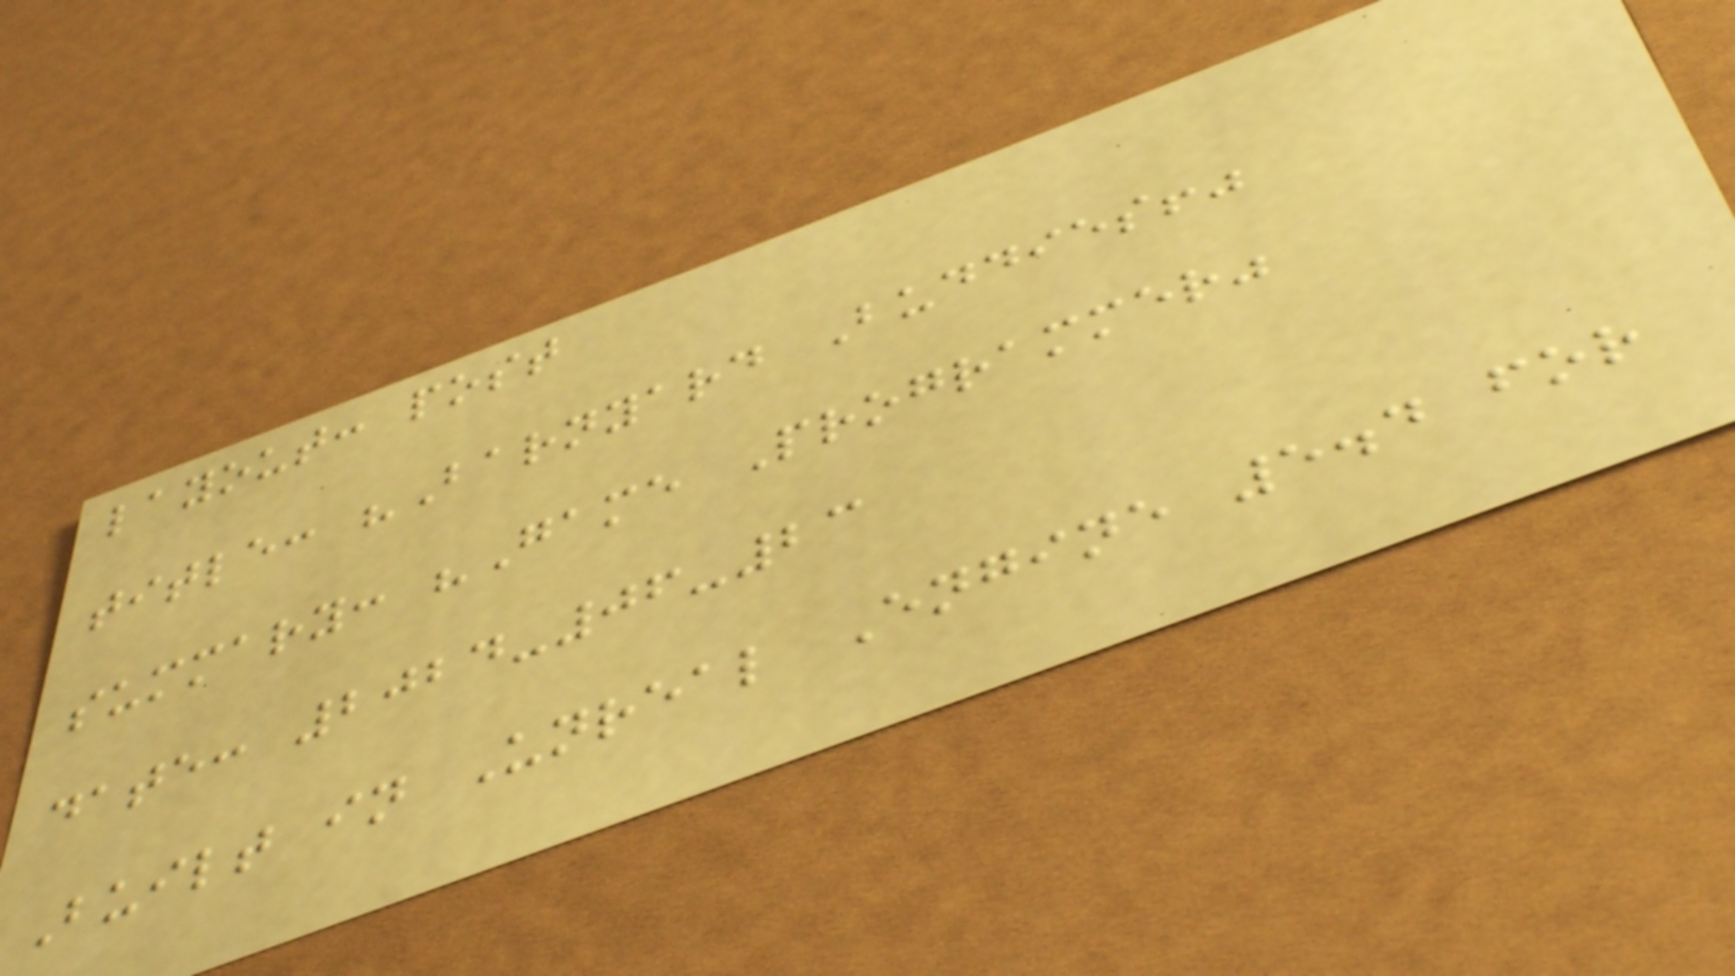layout: post
title: "Barnyard Buddies!"
summary: "Game Programmer"
date: 2024-06-23
Built in Unreal Engine 5.4 for
